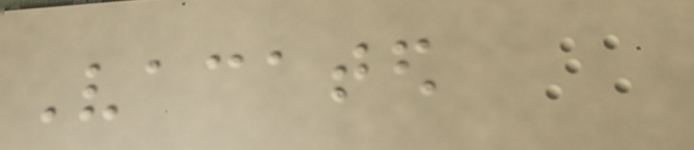Vacated
